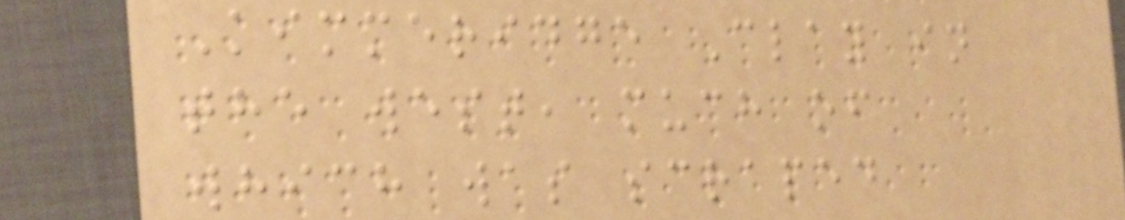Kimmeridge Clay in
the west, much of
which was scraped
